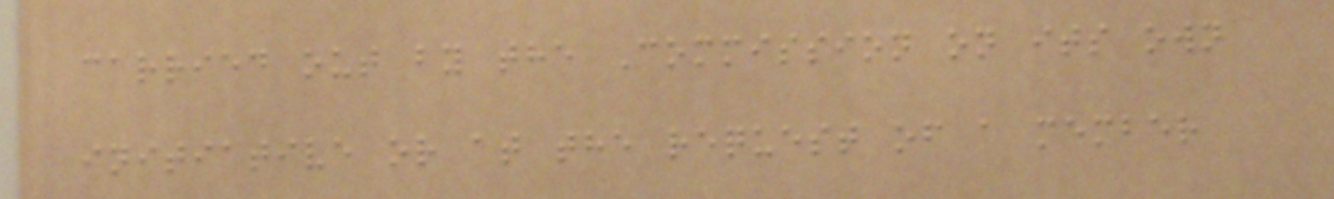carried out by the Commission on its own
initiative or at the request of a member
